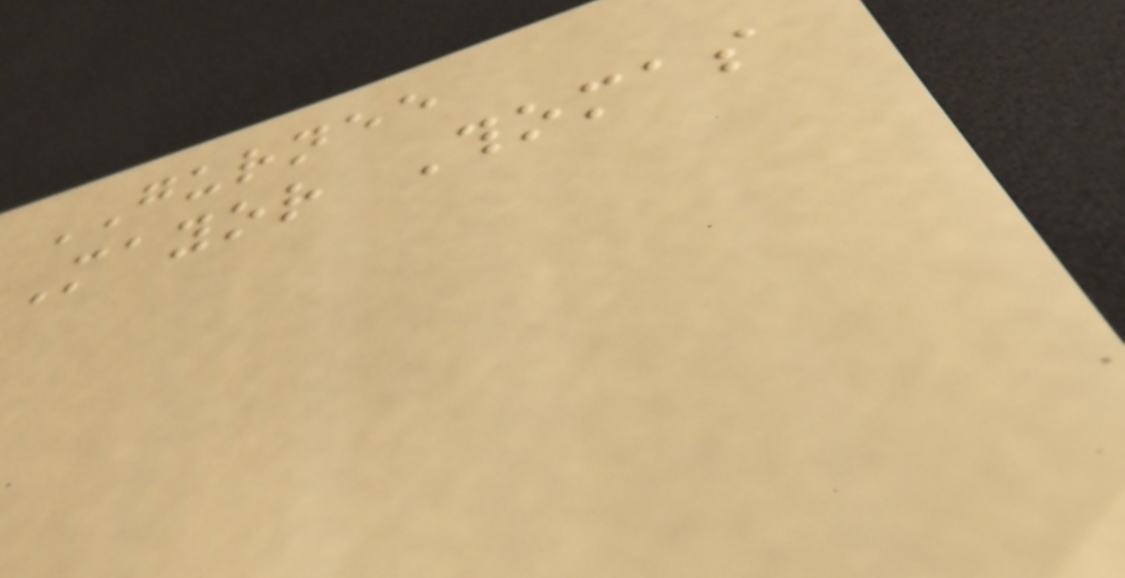GURNEE
Mayor Thomas
